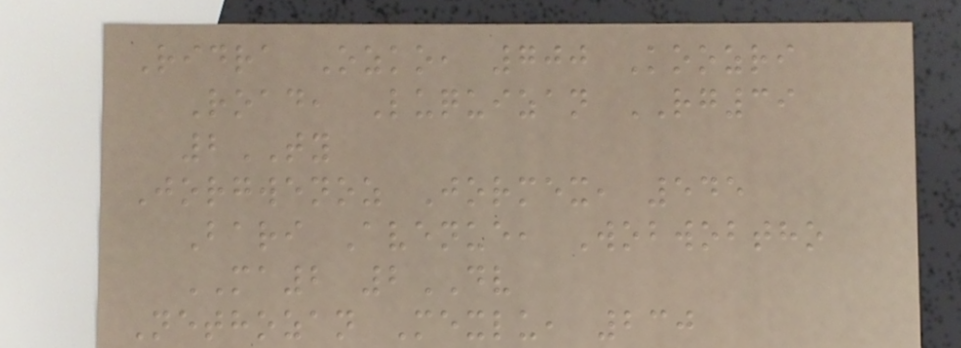Ridra Ozko, 700 Koozri
Road, Luquizan RG39
2TY
Jorgwenoz Jormex, 545
Bari Avenue, Wobwobtho
MA2 2DV
Nethozan Mexlu, 230
